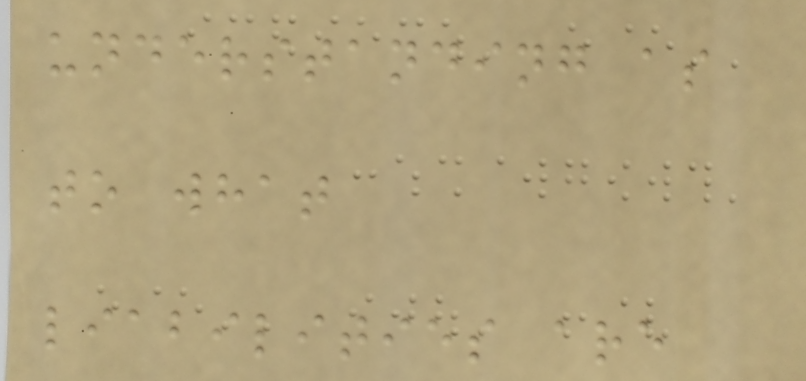understanding as
to what
liabilities are
